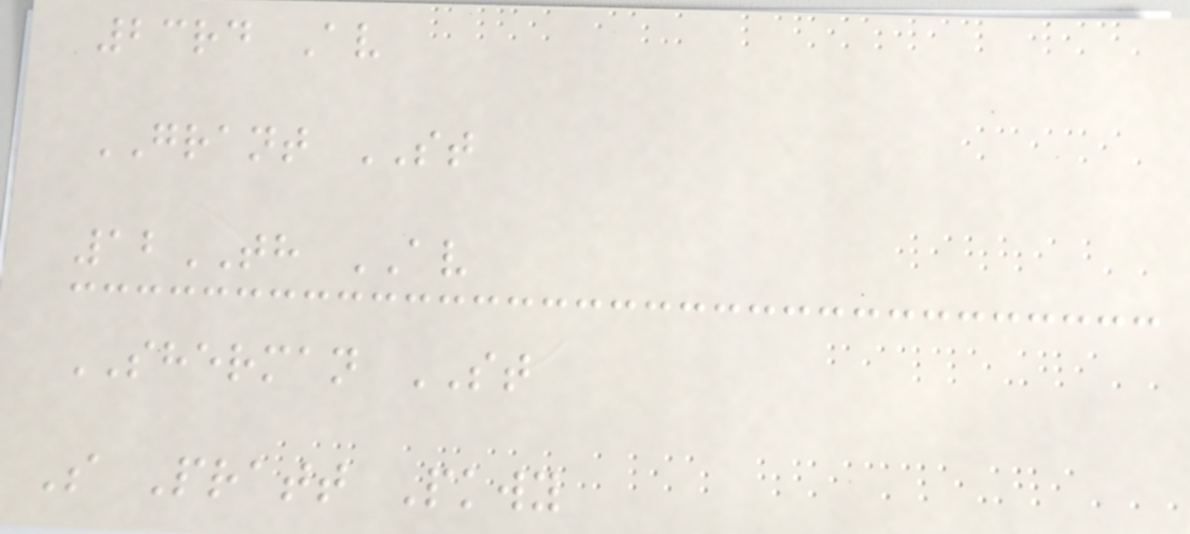23rd Av
GRANT ST
12TH AV
SHERMAN ST
S Pratt Pkwy
